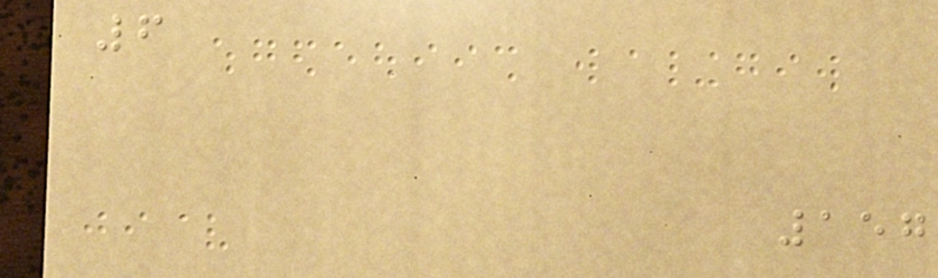6
157
